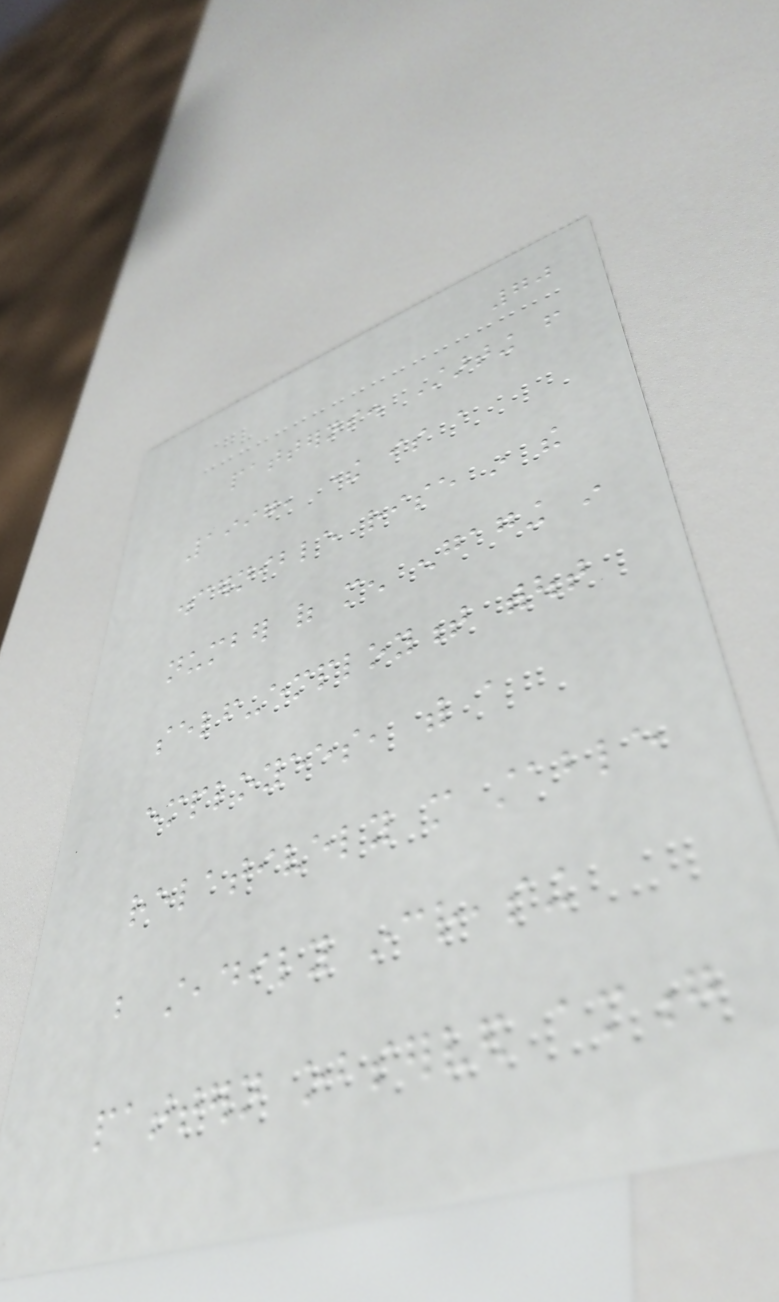70
patterns. Starting from
1997, there is a
discernible rise in the
number of men engaging in
self-employment without
employees, with a
relatively more stable
but steadily increasing
pattern observed among
